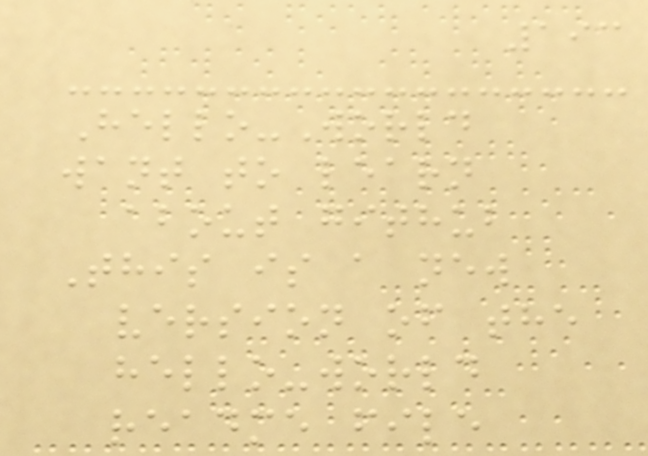193
Hello-World
want to learn
about github
This is a new
version of the
hello-world
readme file
